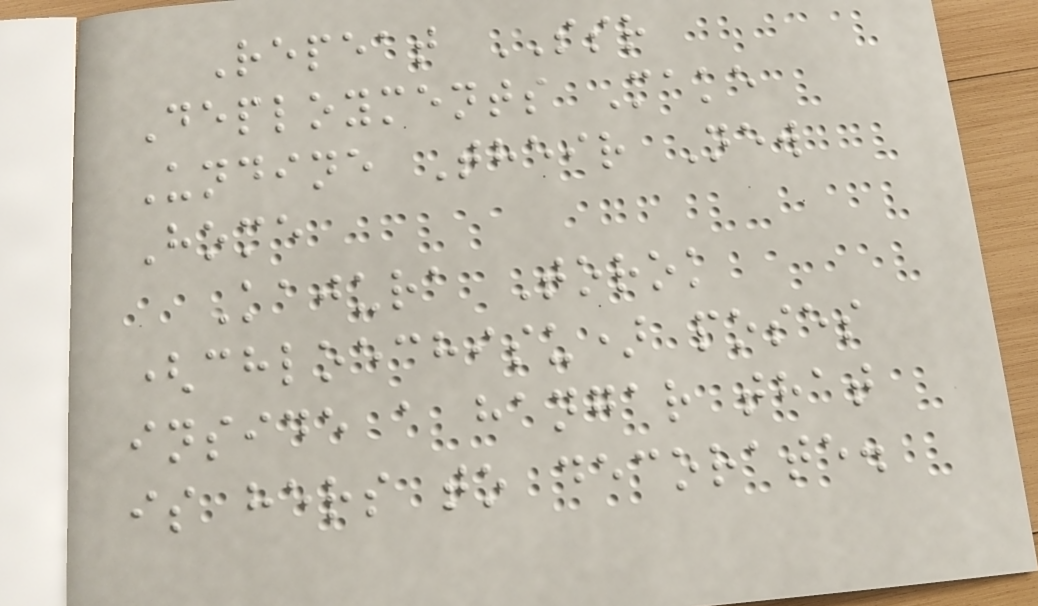Repeat SSR
Deployments Make
Undine Their New
Home
Kajura Torok
(chloechisu) poses
inside a hangar that
is hers to decorate.
